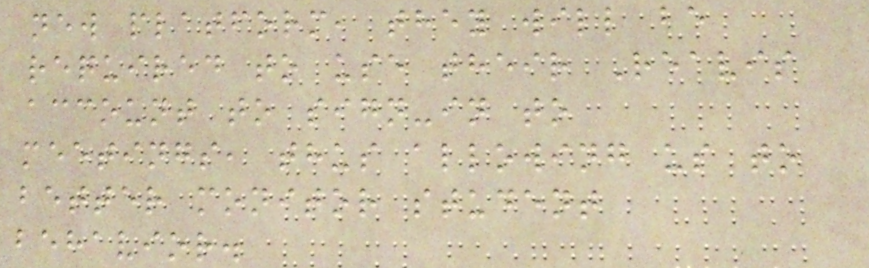new platform, they will be
required to use their Reavis
account to sign-in to
meetings, thus allowing us to
better monitor student
behavior.
